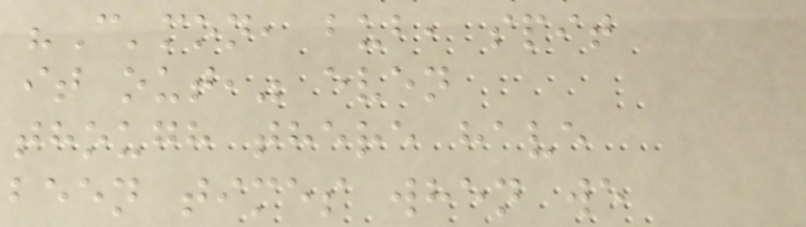"C'mon, bub, spit
it out," even
though there have
been times when we
